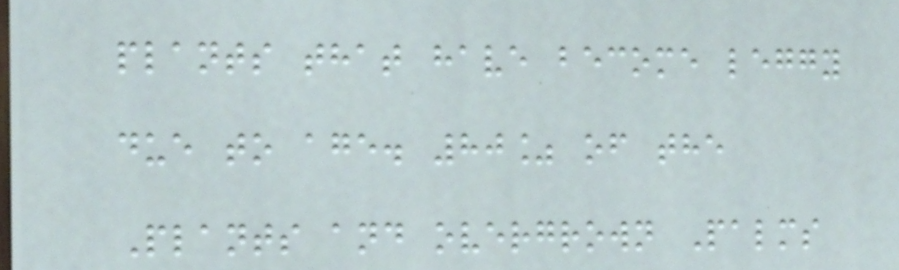plants that have become leggy
due to age. 80% of the
Plants and overgrown Palms
